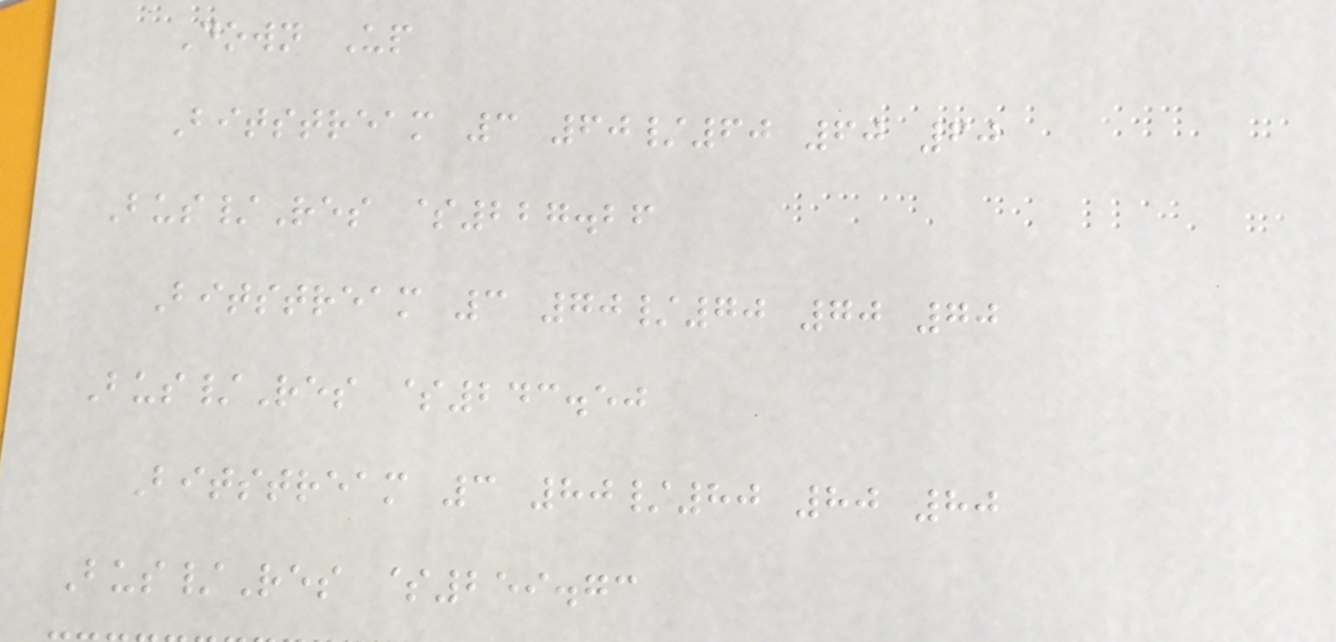Down Up
Bitstream 3 60/60 60 60
Bus/Res $227.26
Bitstream 3 70/70 70 70
Bus/Res $243.50
Bitstream 3 80/80 80 80
Bus/Res $259.73
